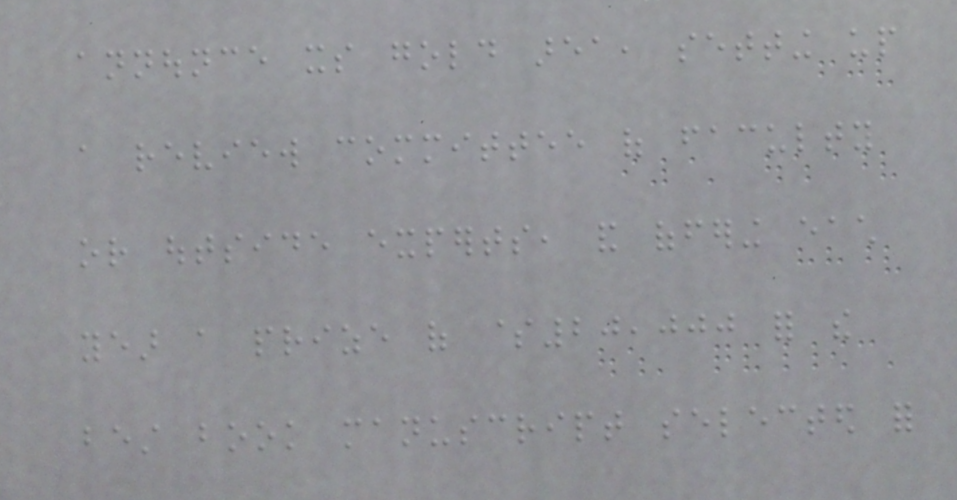announce its gold area, setting up
a review committee of faculty
or outside experts, and offering each
year a prize of $20,000 for the
best book manuscript selected for
